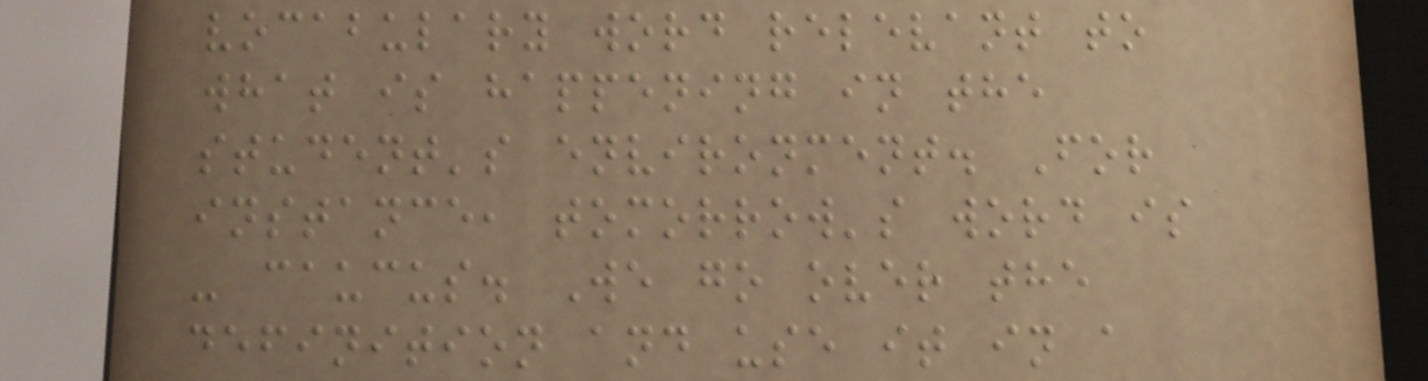vocabulary word relevant to
what is happening in the
student's environment. For
instance, tomorrow's word is
- caucus. We go over the
definition and use it in a
